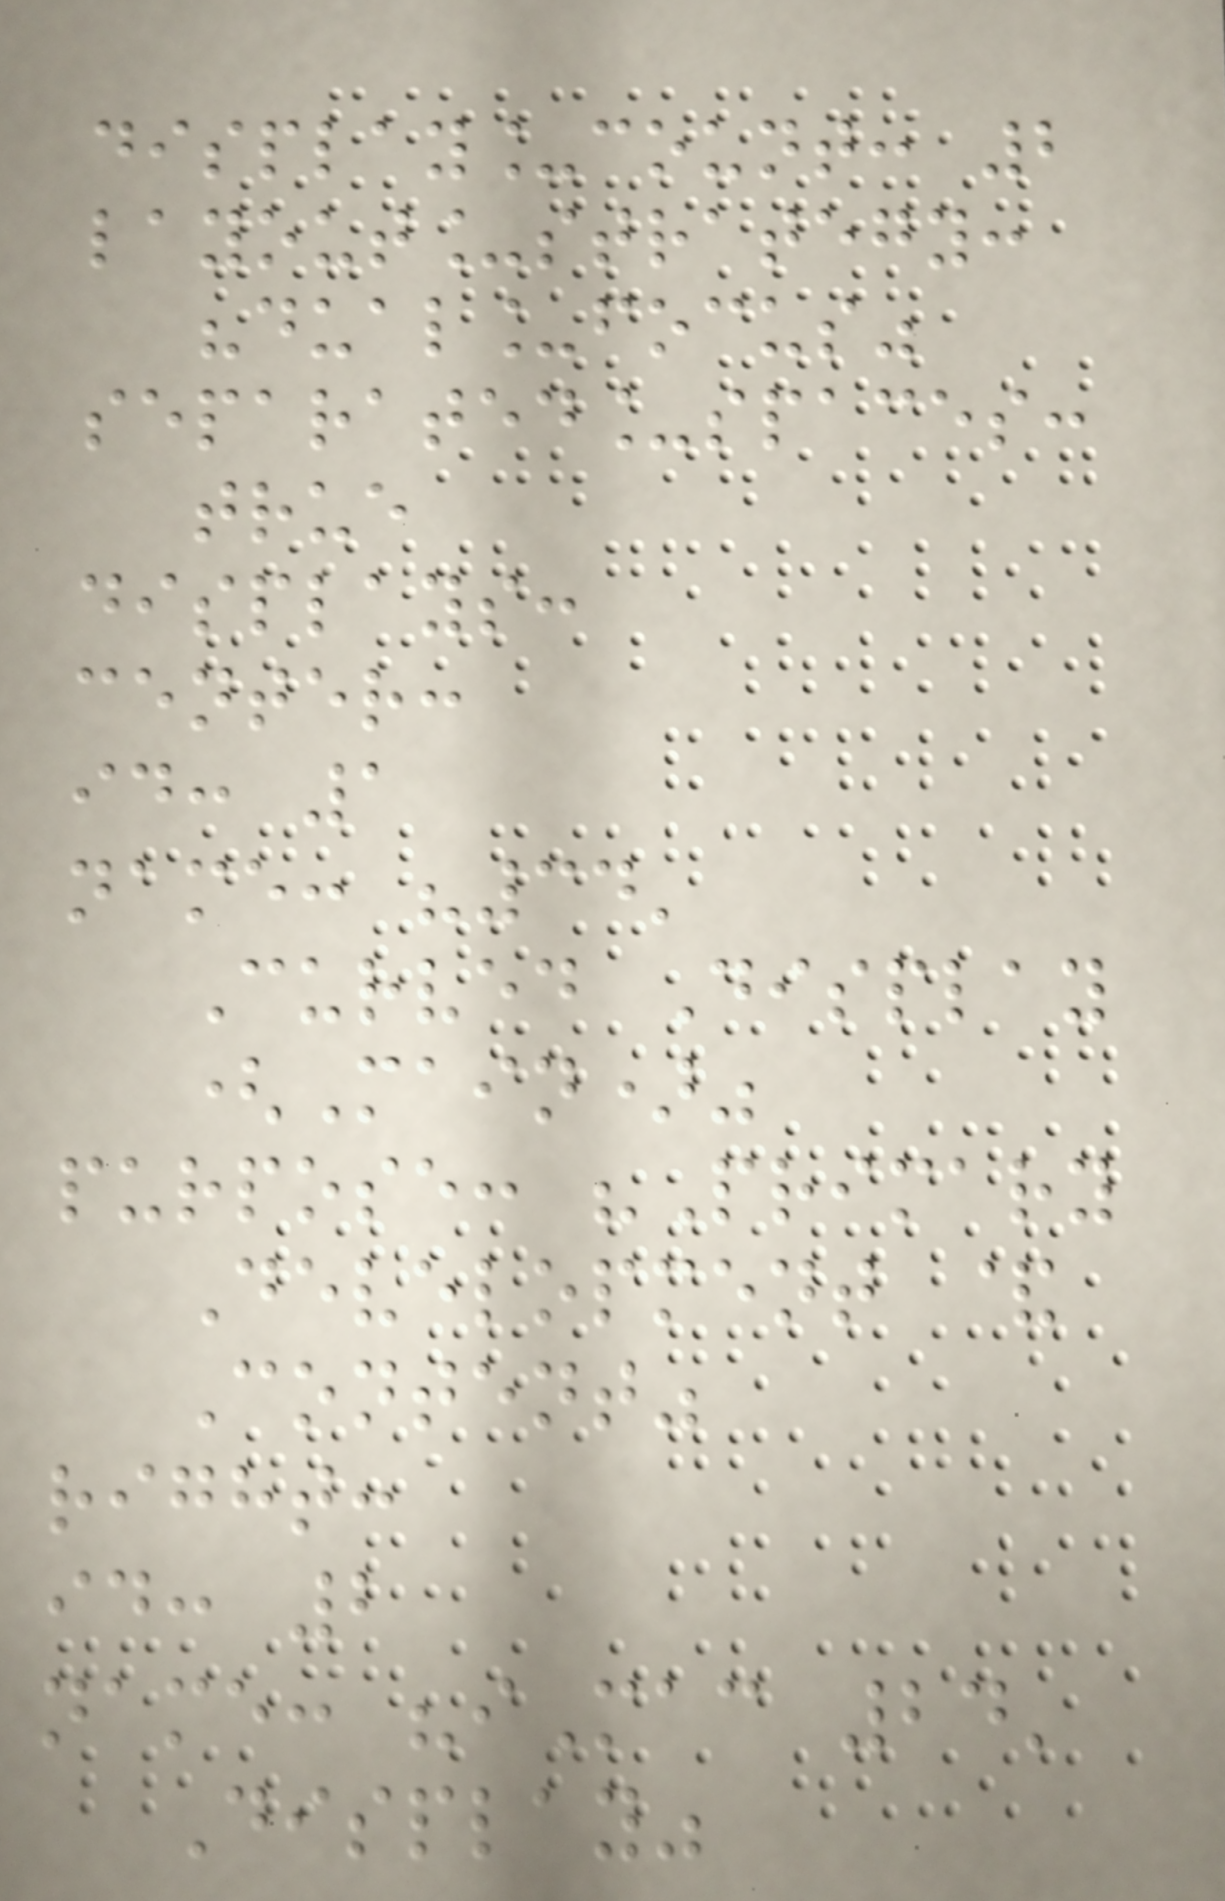display_count: 2
layout_strategy:
"dual_focus"
separated_spaces:
true
displays:
center:
id: 1
name: "34'
Curved Display
(Main)"
purpose: "Primary
Development &
Content"
right:
id: 2
name: "iMac 24'
Display"
